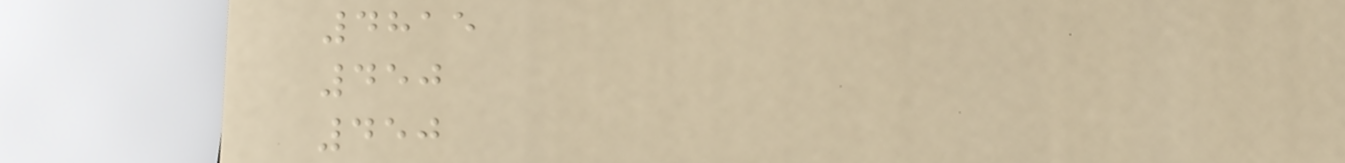4815
450
450
